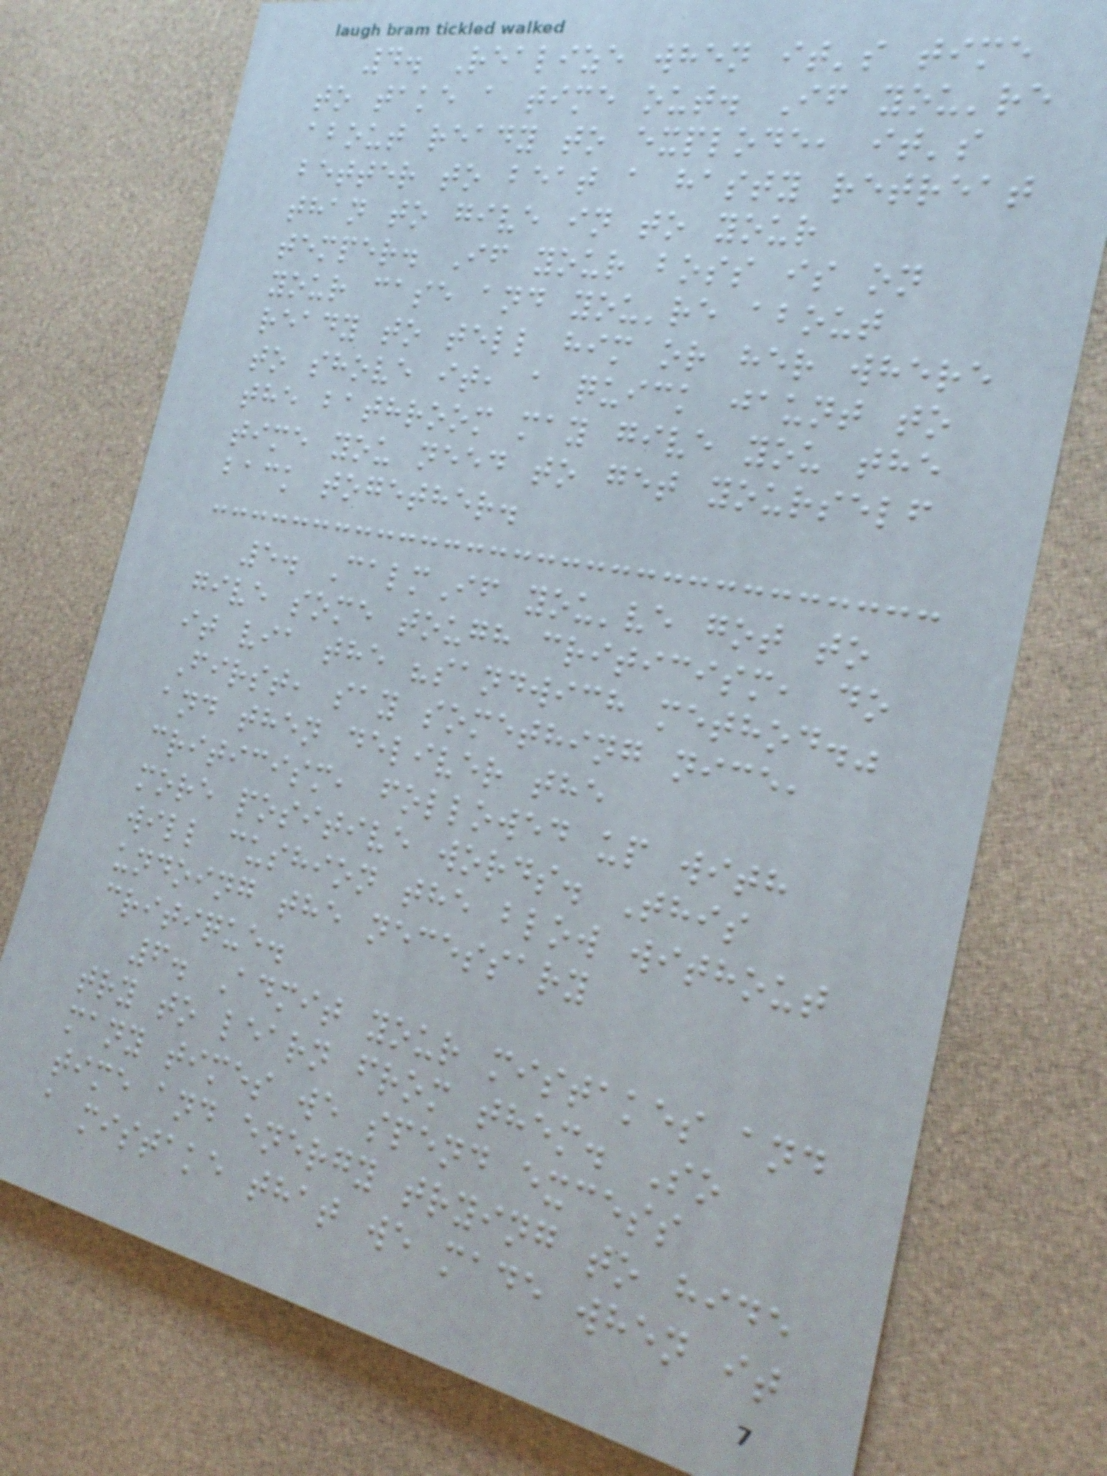4. Realize when it's time
to take a time out. If you're
about ready to explode, it's
better to beat a hasty retreat
than to give in to your
temper. If your boss is on
your case and you're about
ready to tell him or her where
to shove it, a quick jaunt to
the bathroom may give you the
time you need to get yourself
back together.
5. CalmIf you've got to
give some tough criticism, do
it via the "sandwich method."
First, say something nice,
and then deliver the
criticism, followed up with
more positive words. This
will cushion the blow without
undoing the necessary
critique.
6. Admit your mistakes and
try to learn from them. So
many times we spend excess
time and energy trying to hide
a mistake that we made when it
